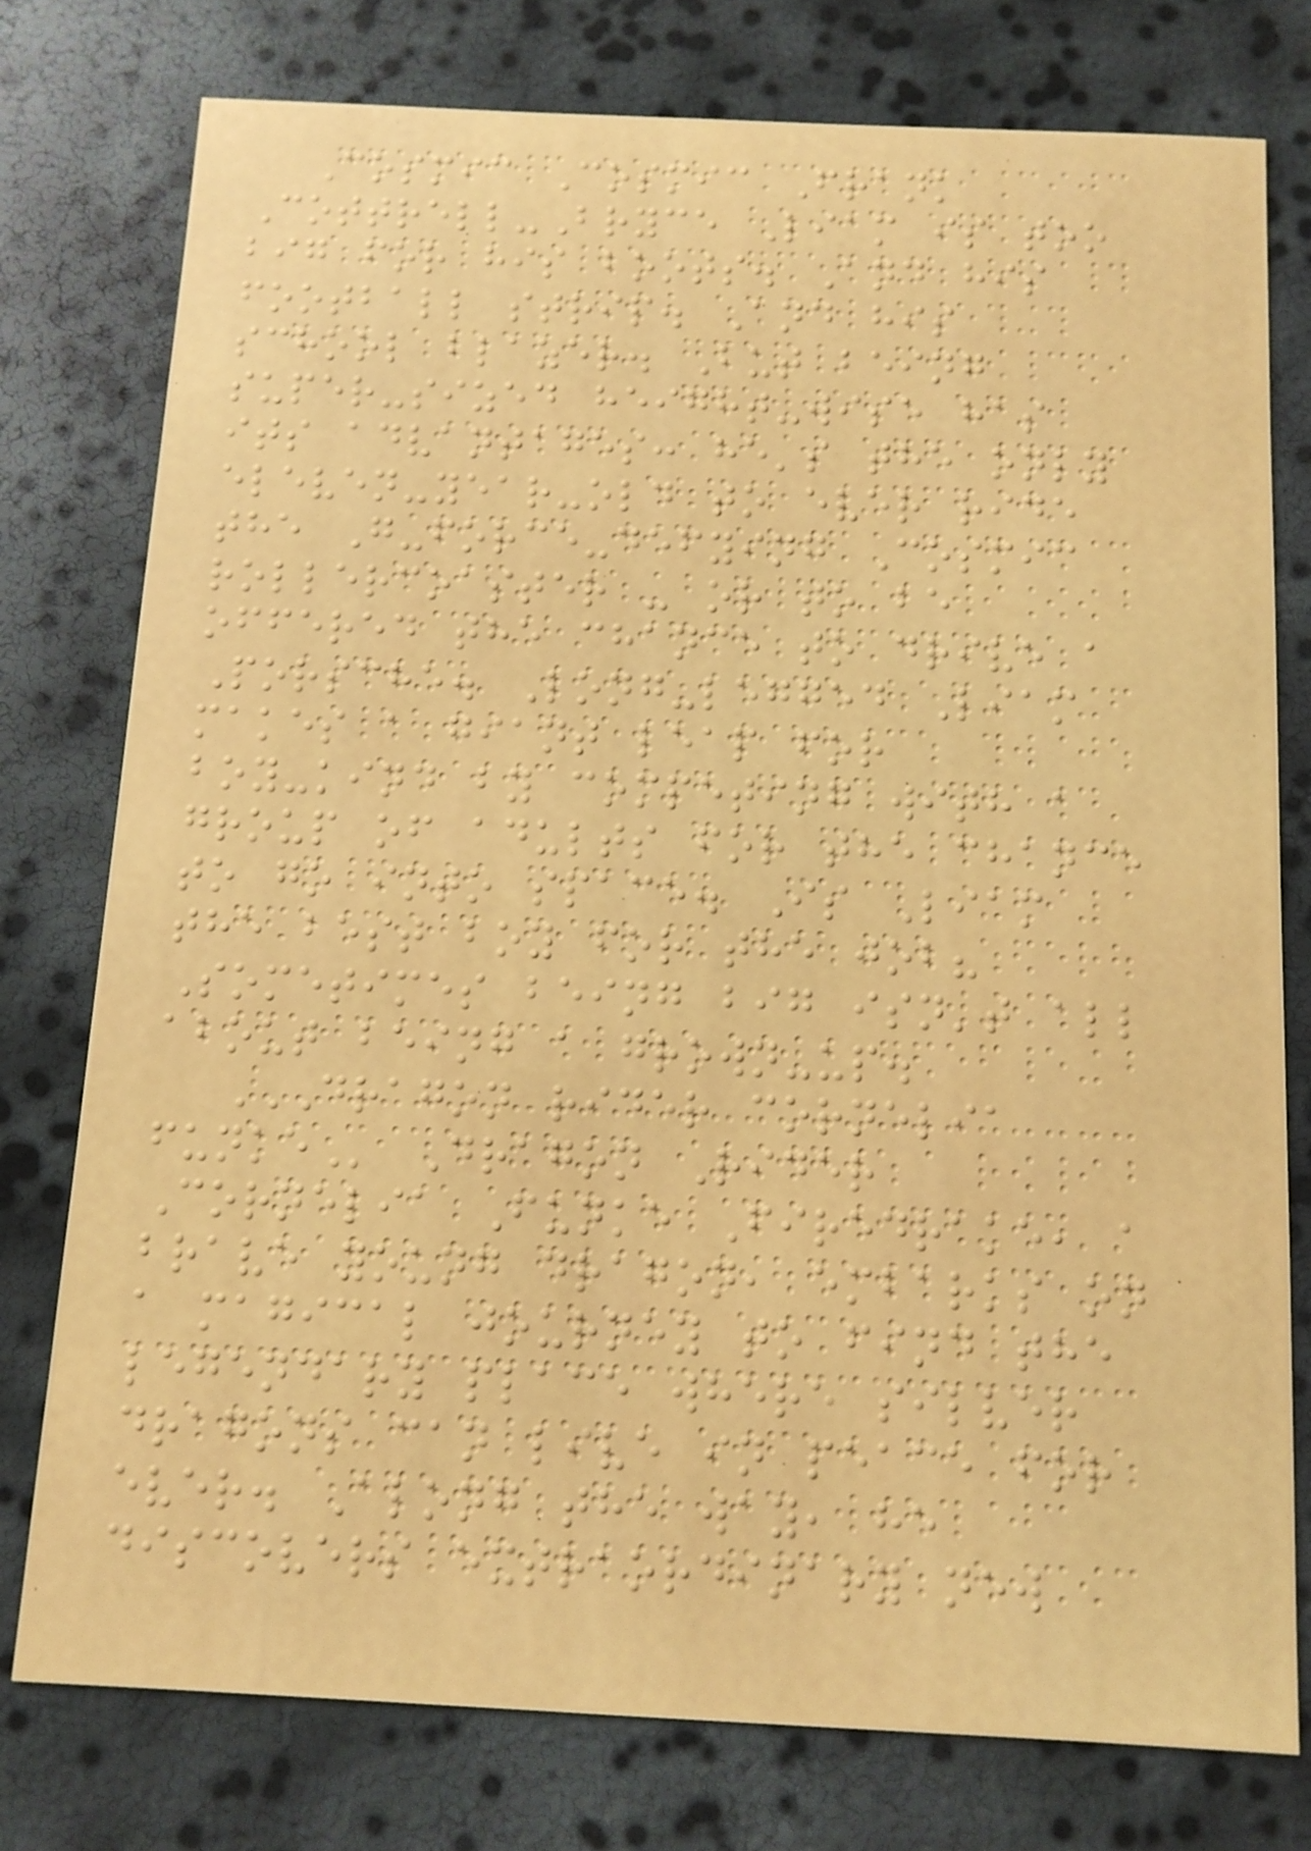Cosmic Cosmic Frank
Cottrell-Bryce Liam is too
big for his boots. And his
football strip. And his
school blazer. But being
super-sized height-wise has
its advantages: he's the only
eleven-year-old to ever ride
the G-force-defying Cosmic
rollercoaster - or to be
offered the chance to drive a
Porsche. Long-legged Liam
makes a giant leap for
boy-kind by competing with a
group of adults for the chance
to go into space. Is Liam
the best boy for the job?
Sometimes being big isn't all
about being a grown-up.
DRAGON RIDER CORNELIA
FUNKE Dragon Rider
Cornelia Funke Firedrake, a
brave young dragon, embarks on
a magical journey to find the
legendary place where silver
dragons can live in peace for
ever. Along the way, he
discovers extraordinary new
